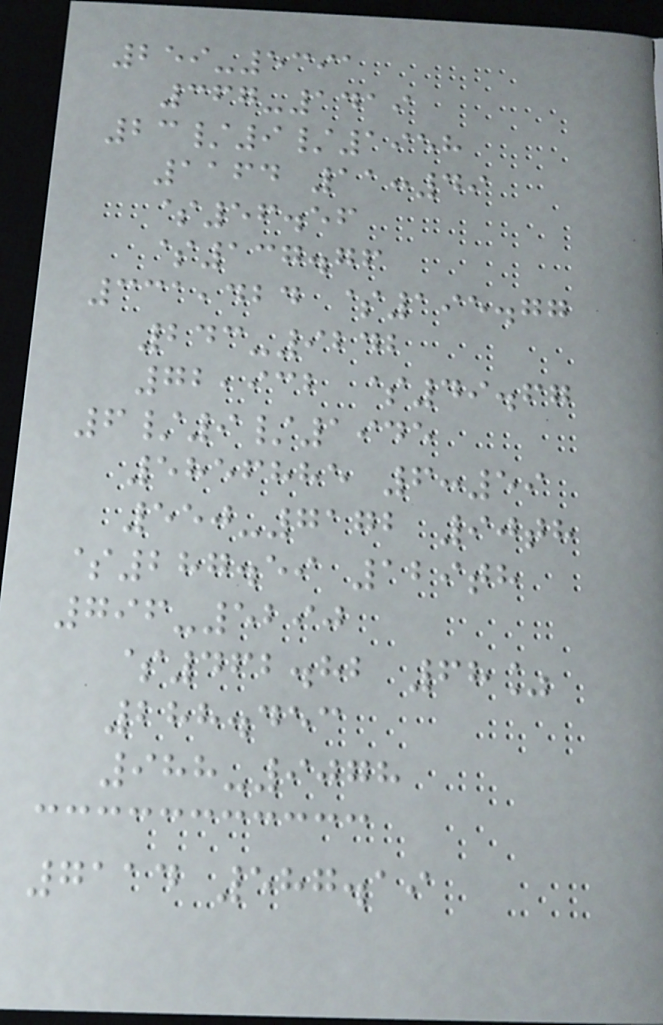259-5391
367-1419
23/9/1958
1164 11:49
$56.56
$137.76
331,424 $195.77
243-9242
72,932 $49.67
6/9/1945
5856885 6:59
550-7172 90th
$287.59 129th
796-5290
$462.82 68%
288.453
988-9078
7114 587.19
